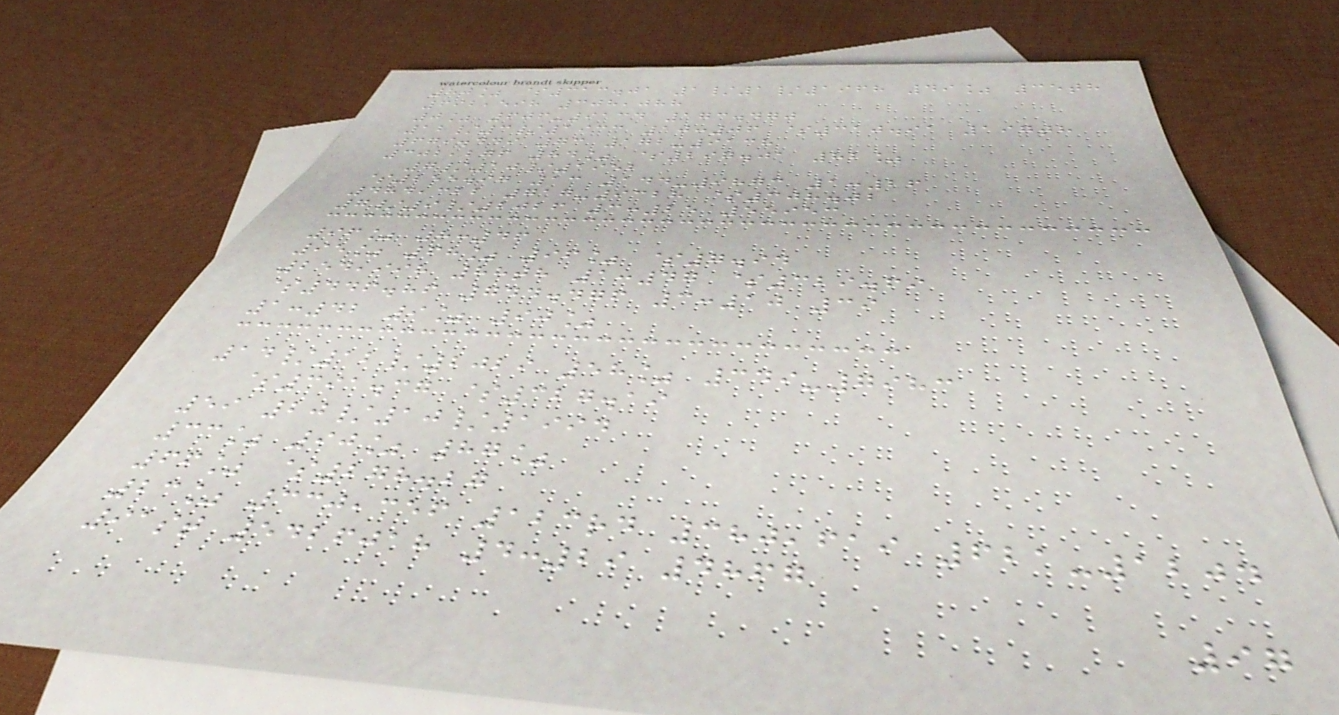80% $313.01 1/1/1968 49% 35th
692,598 308,088
0% 606-9134 173.470
12/3/1933 10:06 $310.91 197th
679.449 73 172-9138
302,276 84% $297.01 82%
7/10/1952
$255.97 13 144-9873 1:26
484,322 717-9328 $308.02
7/9/2026 3:25 55953
96% 8:46
95% 68% 96% $7.94
254,998 88th 1:47 $329.69
$446.86 744.476 3:10 39
1:42 9% 90%
14/12/2029 58% 349-7983
$391.37 $327.19
59 20/10/1994
33% 90% 87%
66% $278.27
23% 330,356 123rd 380,619 621-1204
91st 5426018 4:29 4867
97
